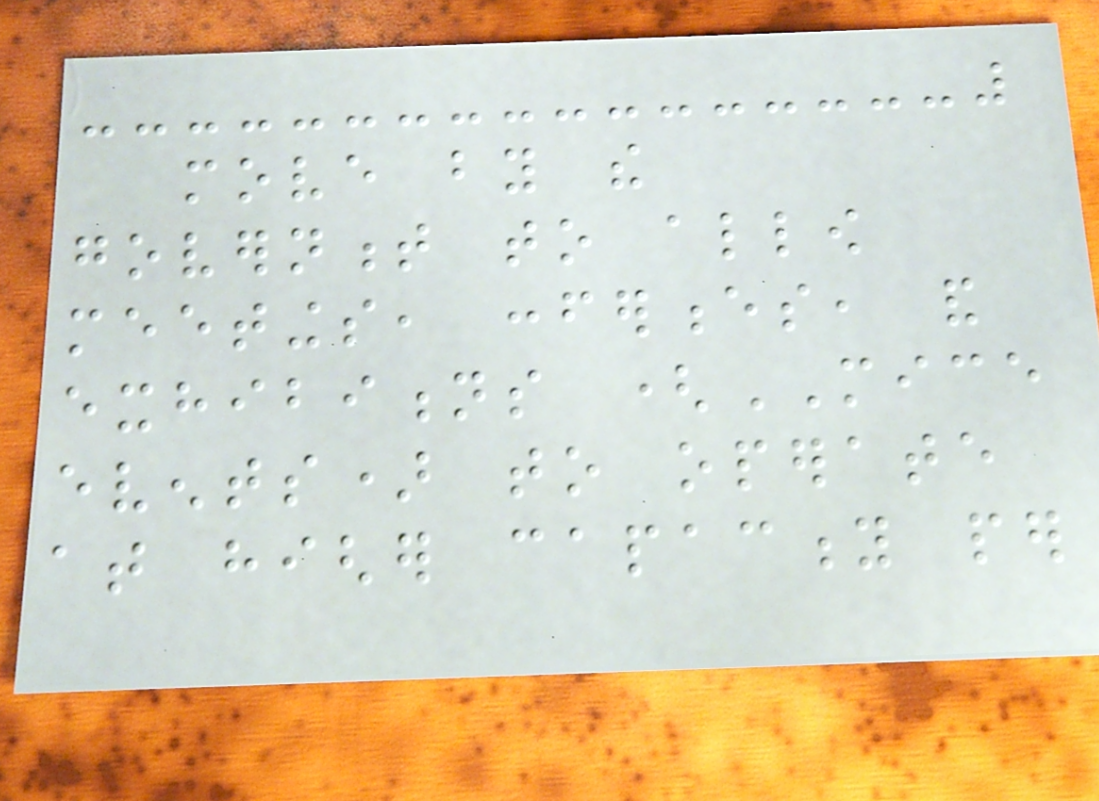move by the
government to allow
meetings, conferences, and
exhibitions (MICE
events) to operate
at higher capacity per
